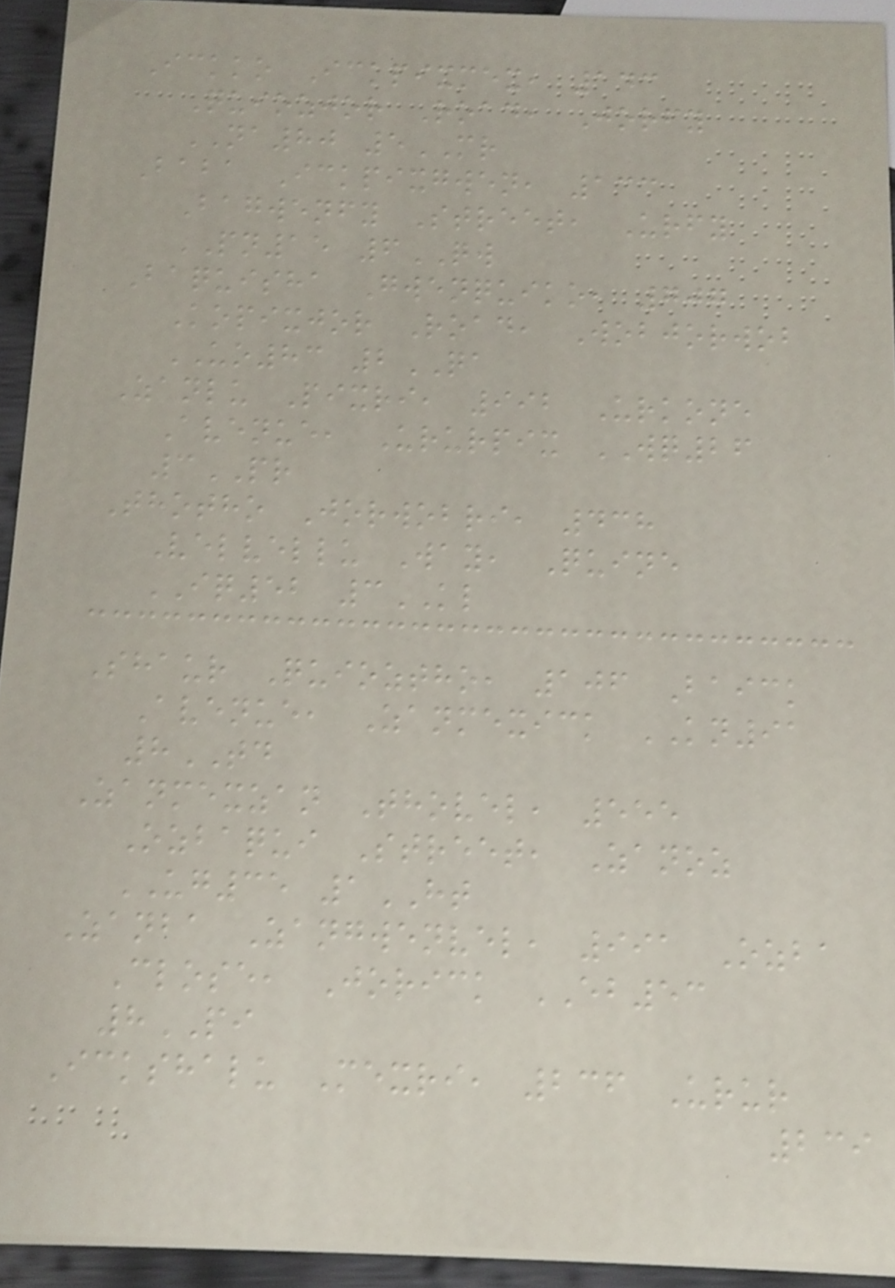Ickko Ickpixmex, 143
Quiozjor Road, Jorfy
NA80 5MR
Baba Ickpixgwen, 133
Bagwenfy Street, Urfy
PN15 6QW
Baquisha Gwenquiko, 707
Kopixjor Road, Wobjorwob
UO83 2QA
Zanlu Pixri, 992 Urkone
Avenue, Ururpix WQ26
3PR
Thotho Jorwobri, 438
Velvellu Way, Quine
IQ52 3KL
Shaur Quioztho, 106 Baick
Avenue, Zanmexick KN91
8TD
Zanmexzan Thovel, 555
Ozbaqui Street, Zanoz
UG35 1HT
Zanba Zangwenvel, 991 Ozba
Close, Jorick EB53
8PI
Ickshalu Mexri, 236 Urur
239
